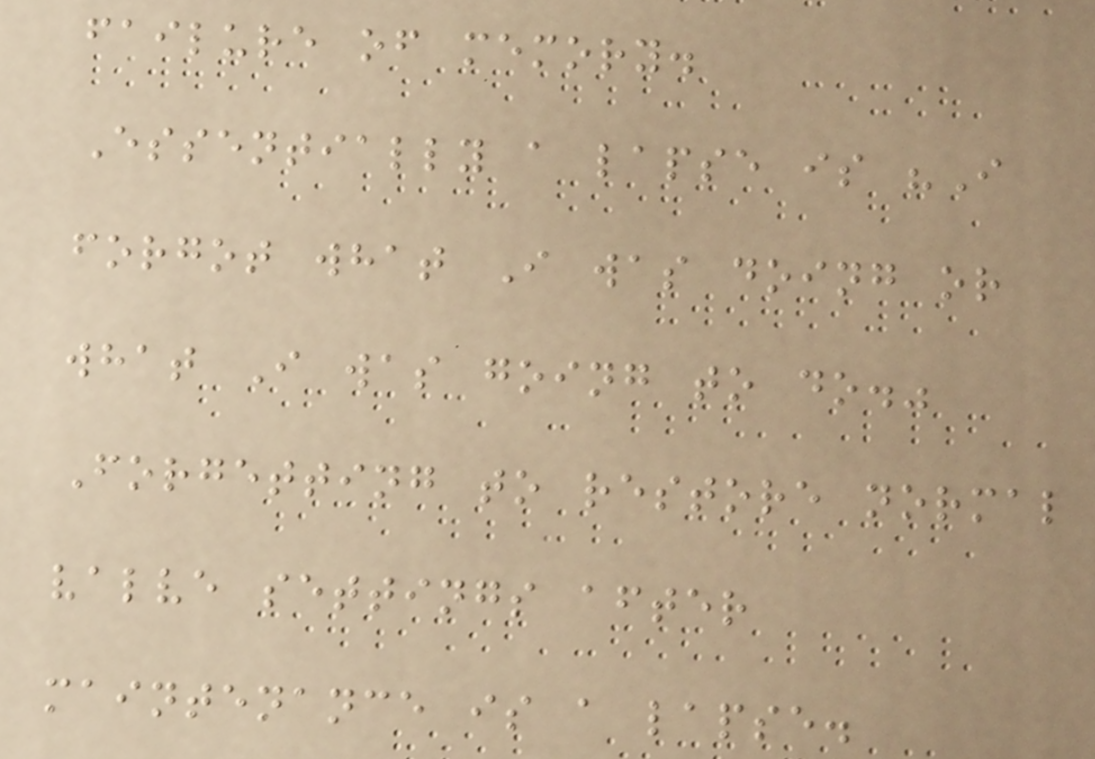failure of memory.
Essentially a lapse is "I
forgot what I was doing or
what I was going to do."
Forgetting to restore normal
valve settings after
maintenance is a lapse.
